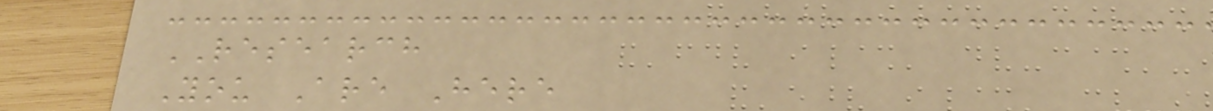RESEARCH
You Are Here
